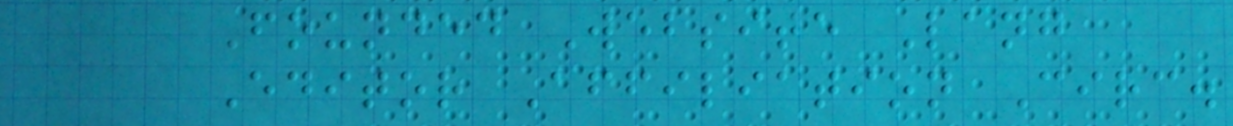Founded Website Lang
Editor Affiliation Circ.
